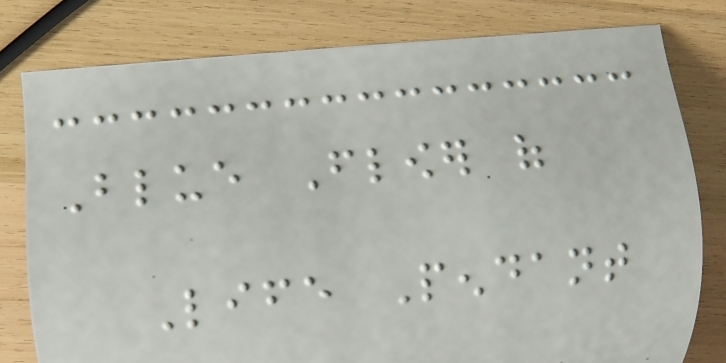Blue Flower of
Life Pendant
